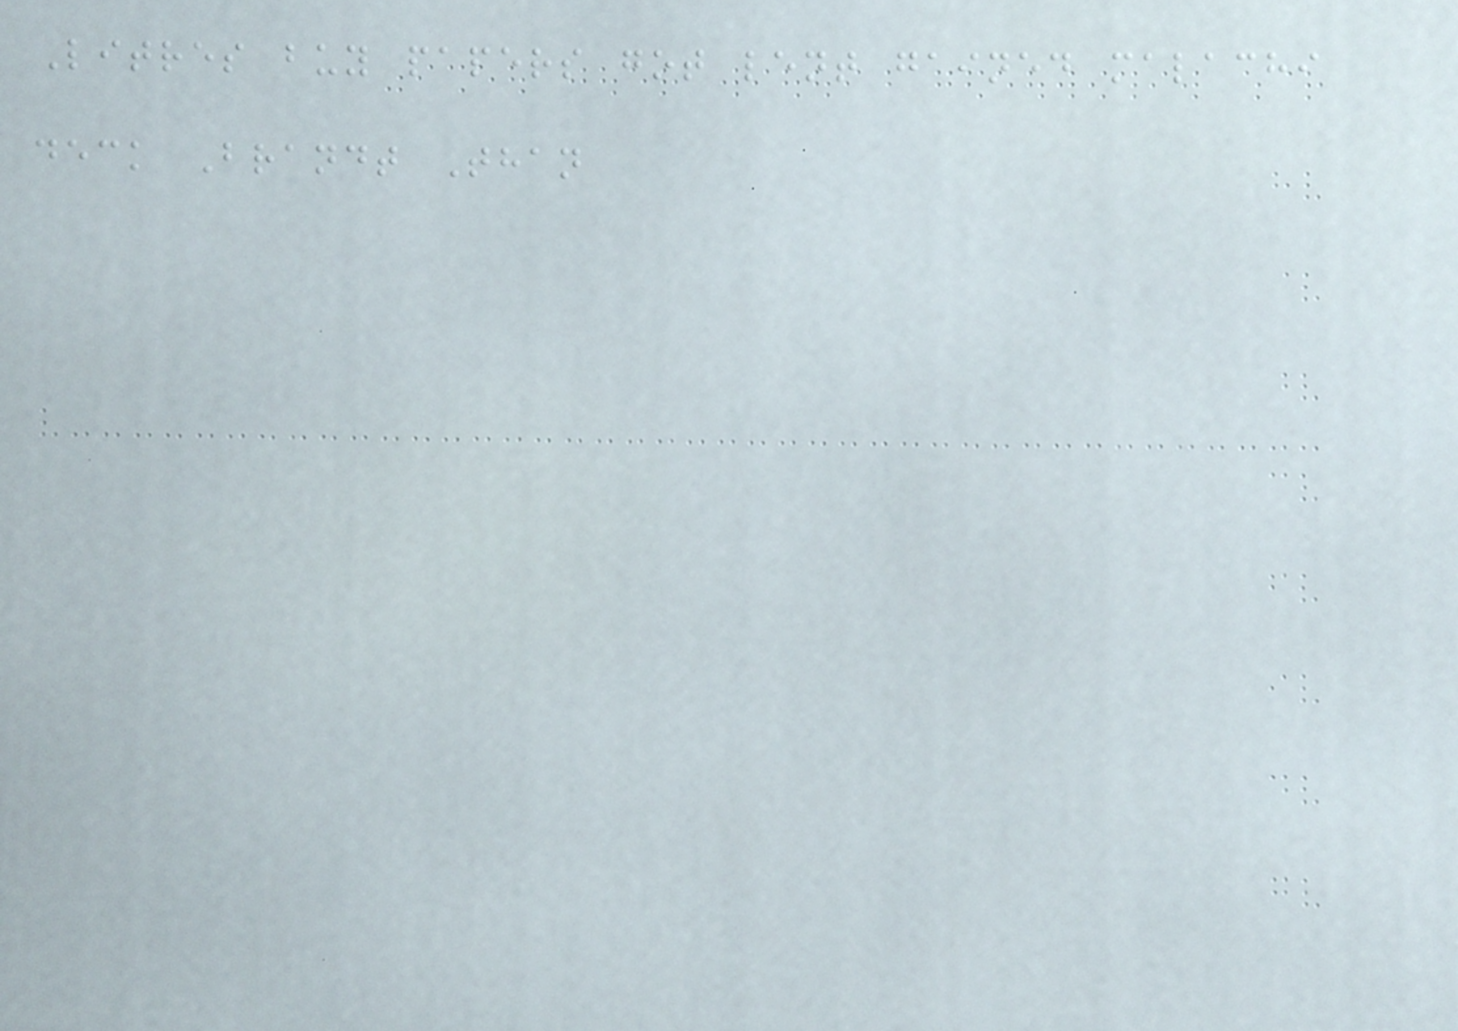Litres buy papers got lent gained malachi
deck Brandt Than
